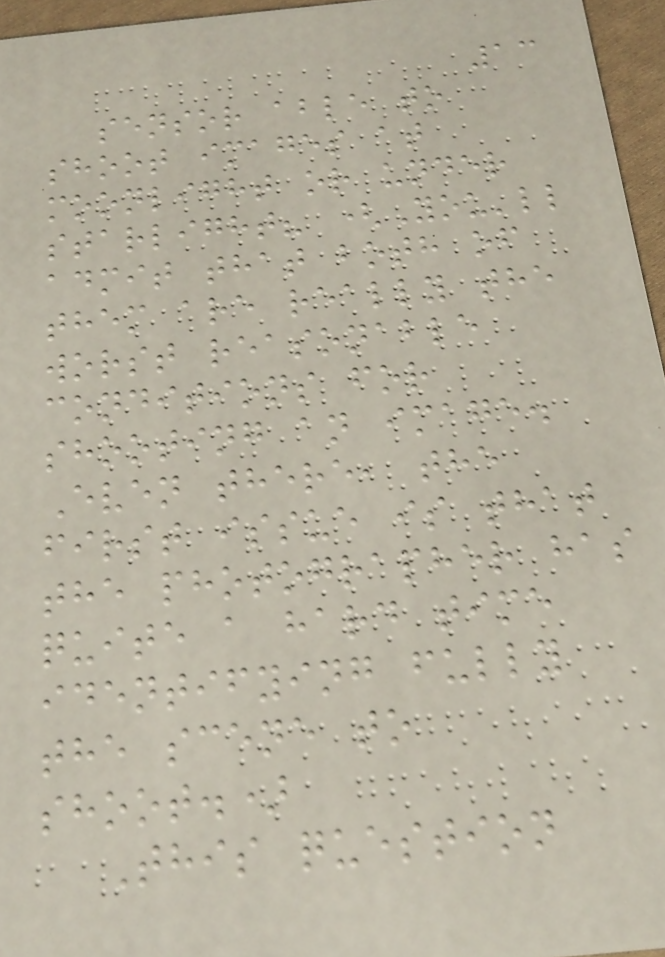13
sensor able to
shoot images at
moonlight or under
starlight? (You'll
admit that both of
them are really the
worst reasonable
conditions for
shooting an image.
Even there, the
first issue is that
the photographer has
quite a hard time
identifying fully
the scene to
shoot.)
This question
